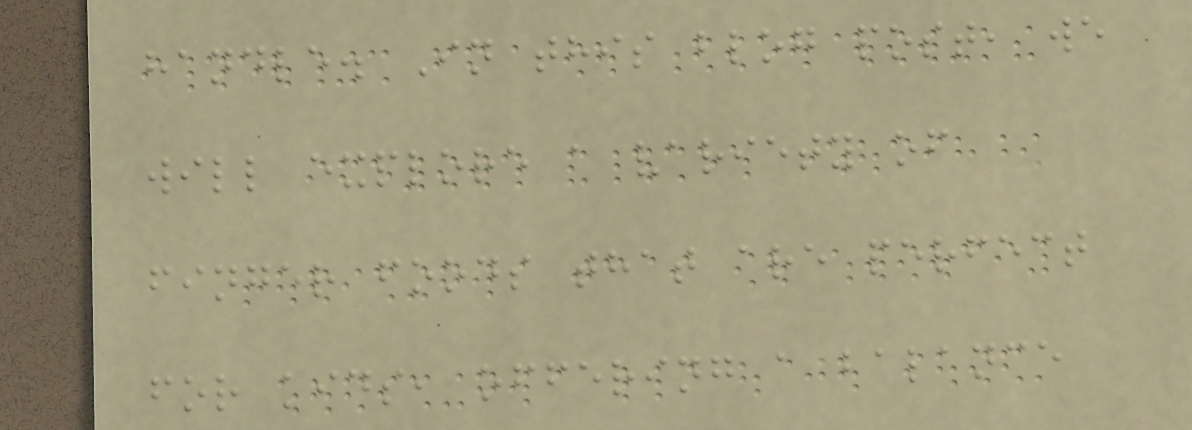handle. In this blog post, we
will explore a variety of
finger foods that are perfect
for kids, offering a balance
